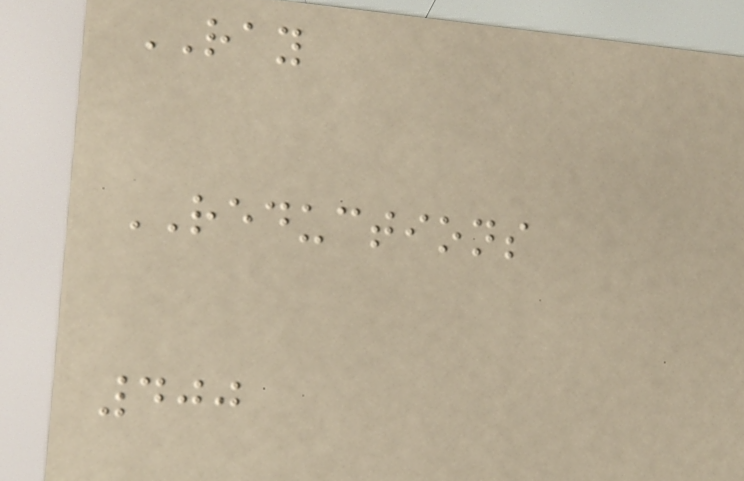RAY
REDUCTIONS
400
